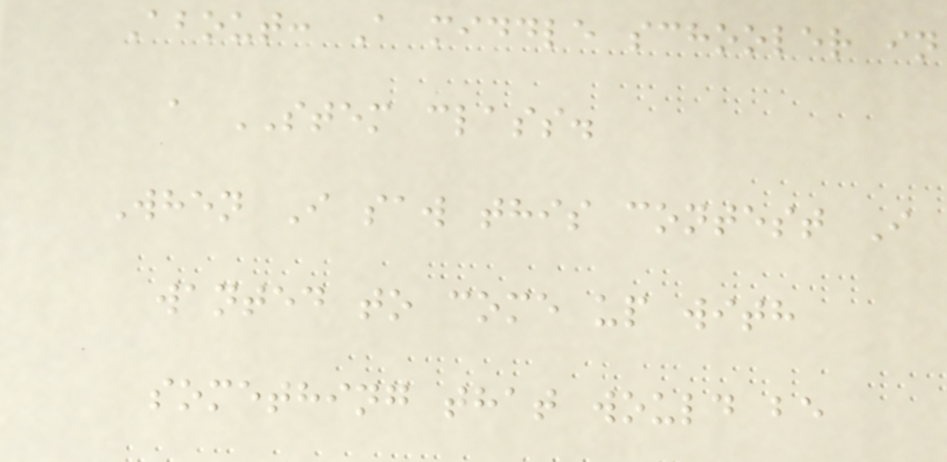About: A middle schooler in
a STEM class.
When I saw this contest I
wanted to come up with
something that would be
